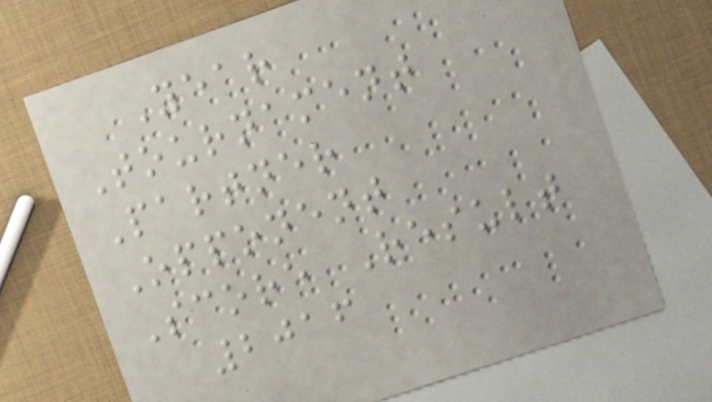Year
Tournament
Partner
Opponent
Score Result
2016
